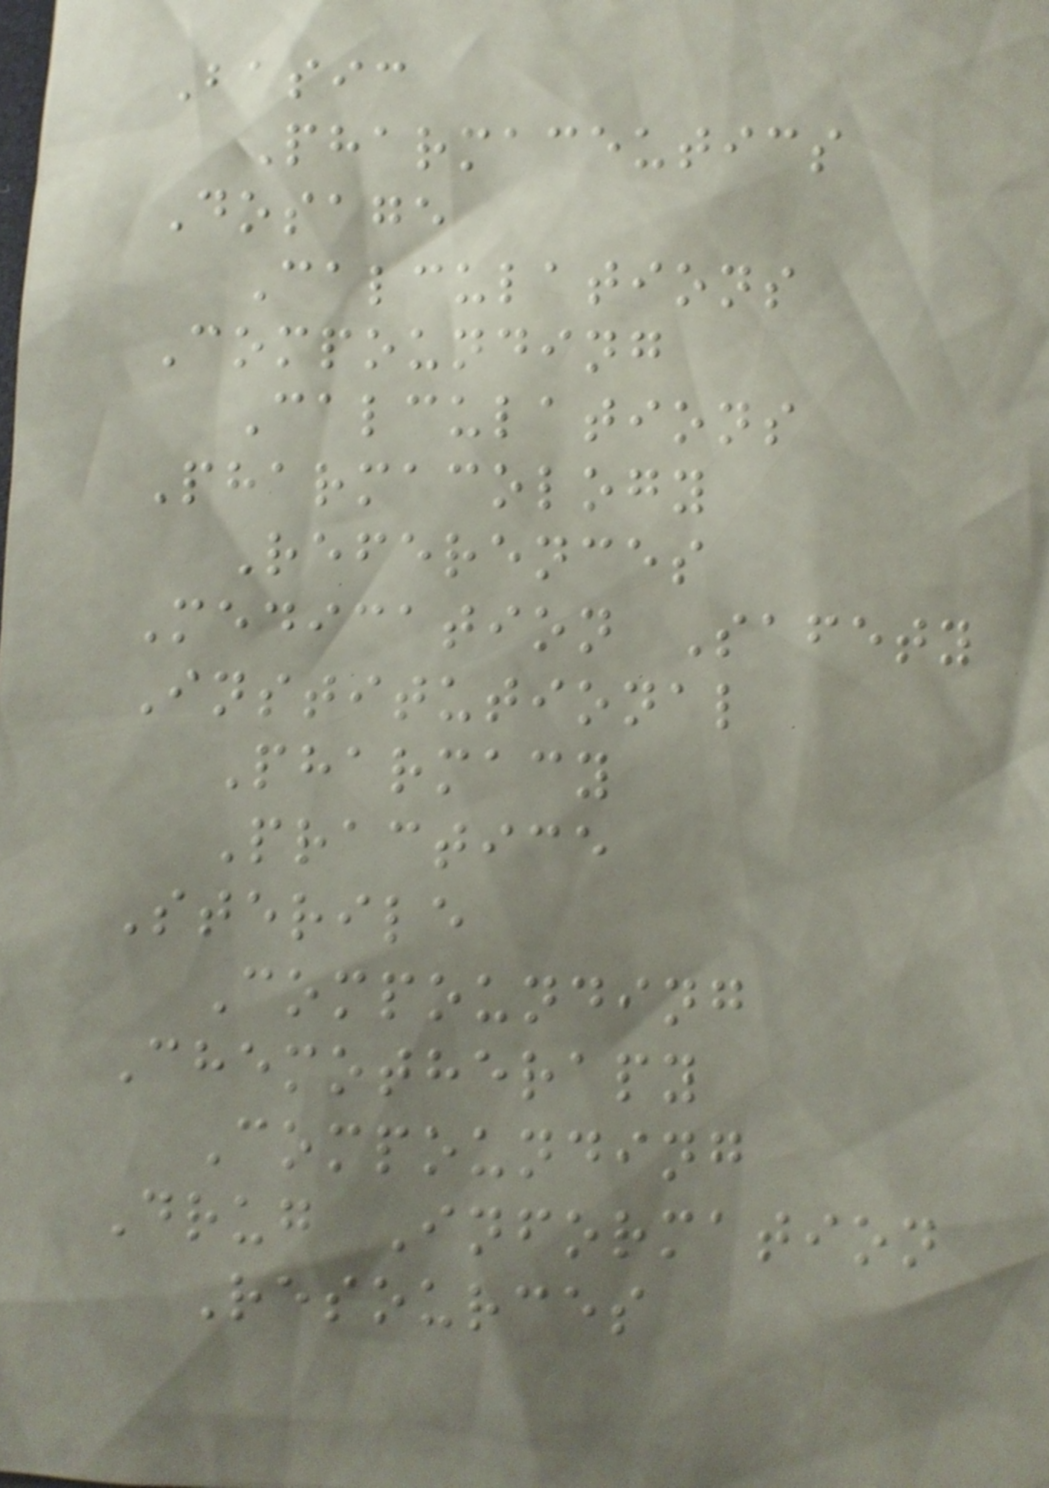Basic
Pharmaceutics
Dosage
Calculations
Compounding
Calculations
Pharmacology
References
Medication Safety
Institutional
Pharmacy
Practice
Sterile
Compounding
Chemotherapy
Compounding
Drug Information
Resources
